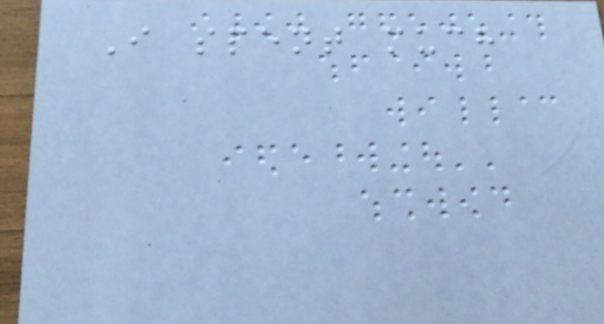I spent much
